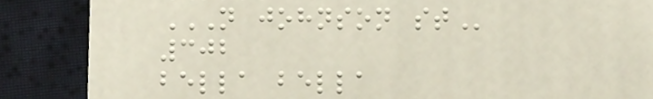N JOHNSON ST
302
bella bella
